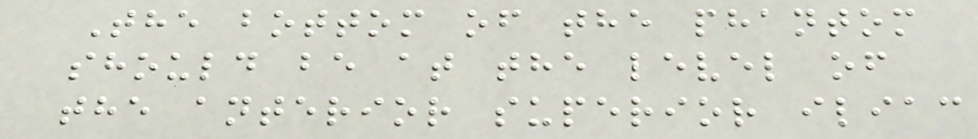The bottom of the phantom
should be at the level of
the anterior superior iliac
